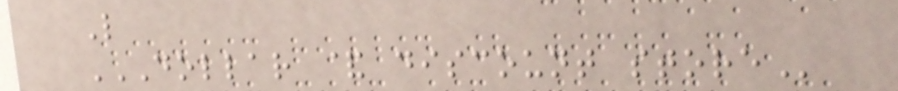L
DOLLAR & DISCOUNT STORE
